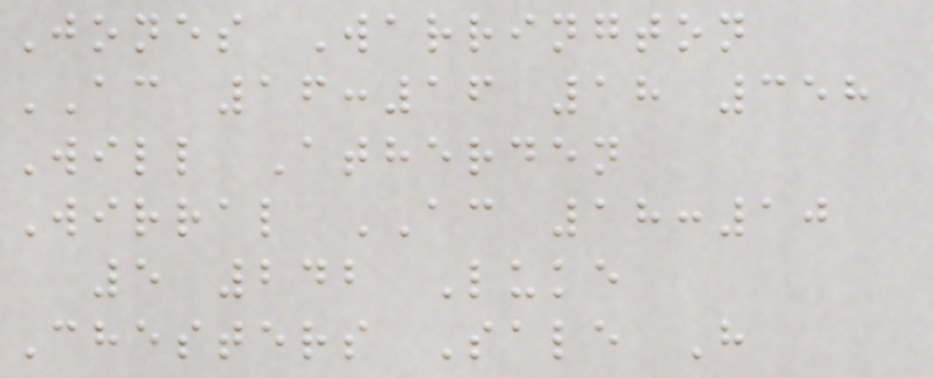Jones Warrington
AC 16:16 18 358
Will Atherden
Wirral AC 18:10
5 242 Luke
Chesters Sale H
